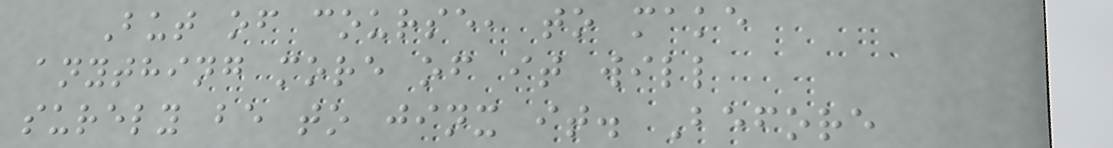But of course, to make
anything more of it will
surely be to jinx it. Before
